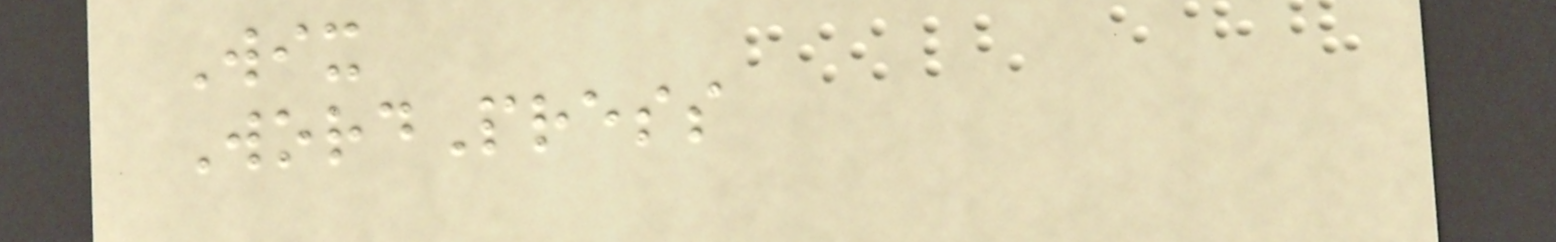Wix
WordPress
